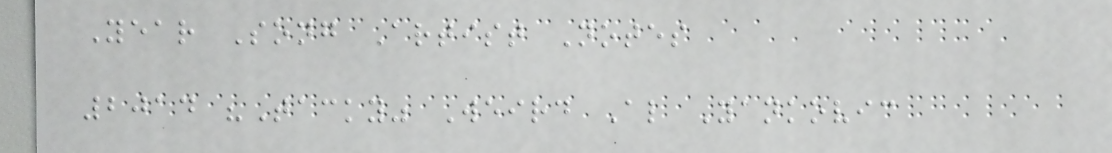Year Song Artist Notes
2014 "Tacky" Weird Al Yankovic
